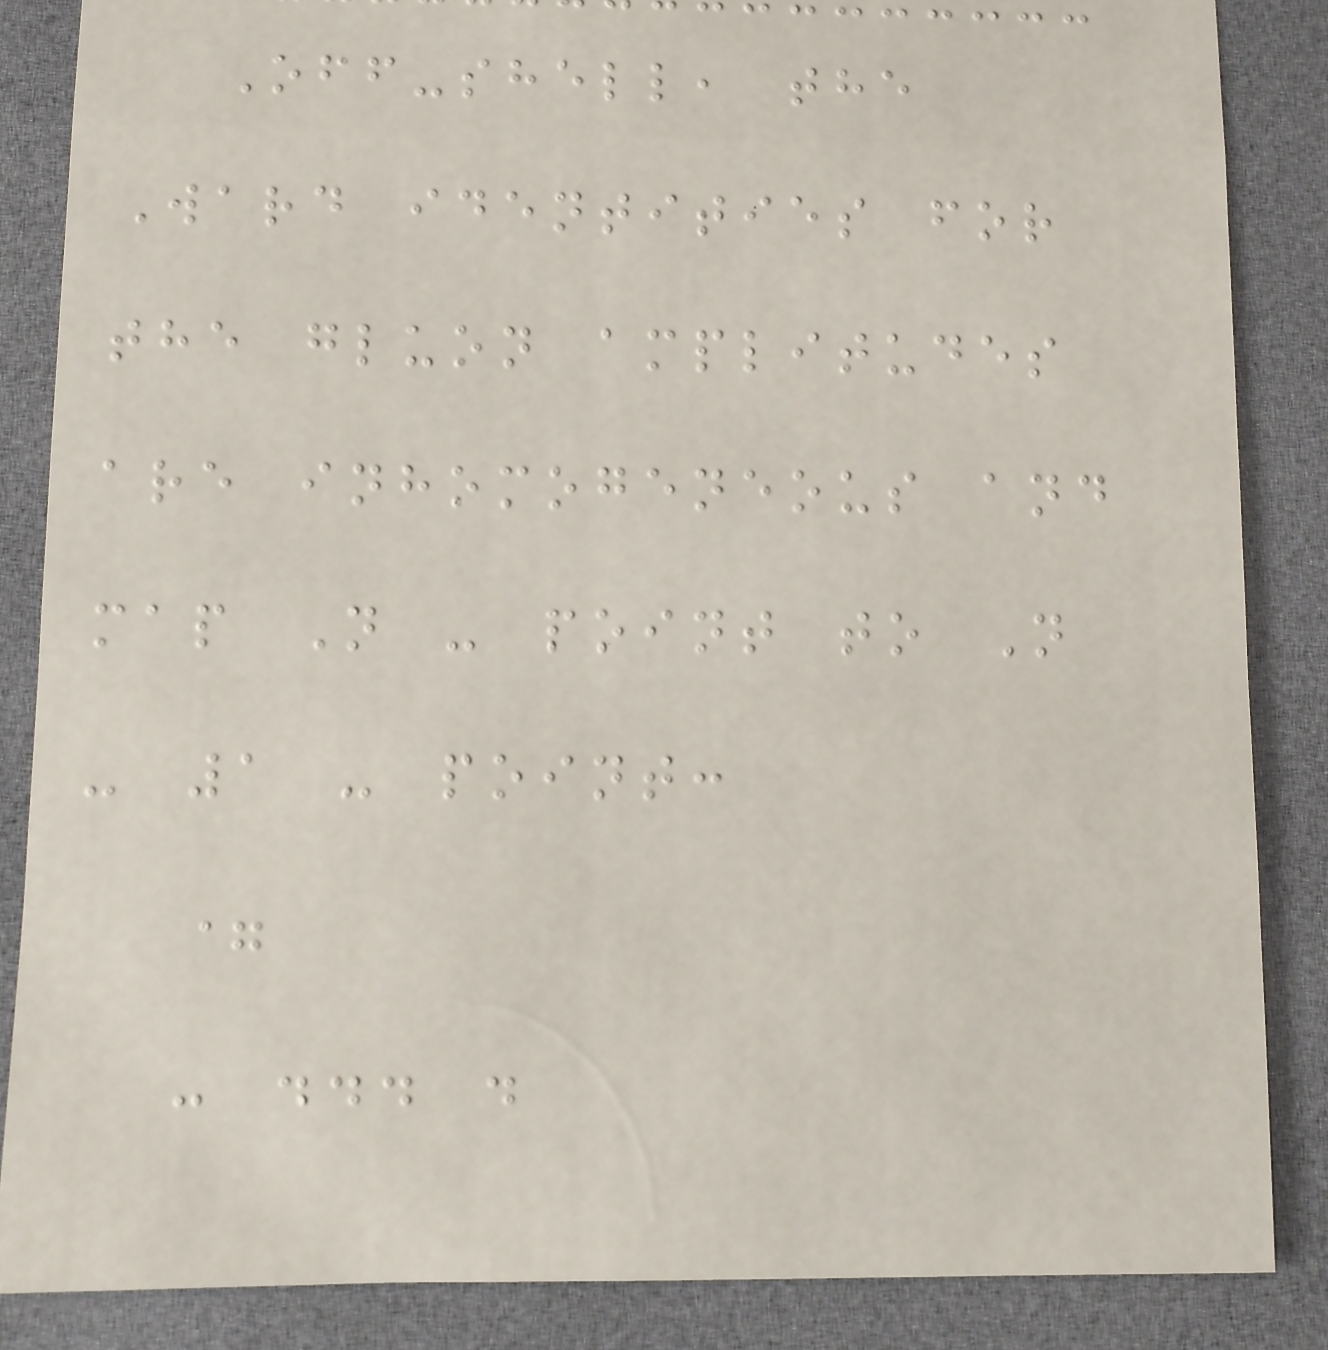Off-shell, the
Ward identities for
the gluon amplitudes
are inhomogeneous and
map N - point to N
- 1 - point:
=
- ... .
